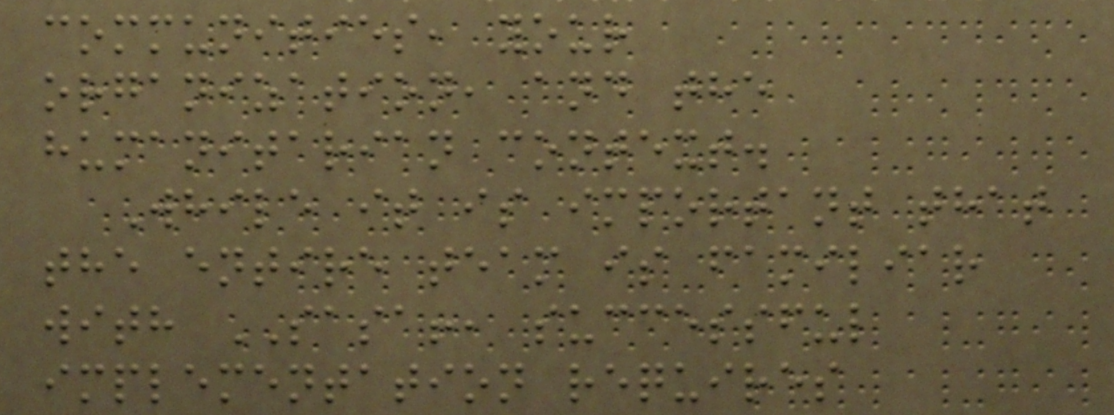communities, your
organization, and the
humanitarian context.
While it is important that
the entire team is familiar
with SASA!, successful
implementation requires
